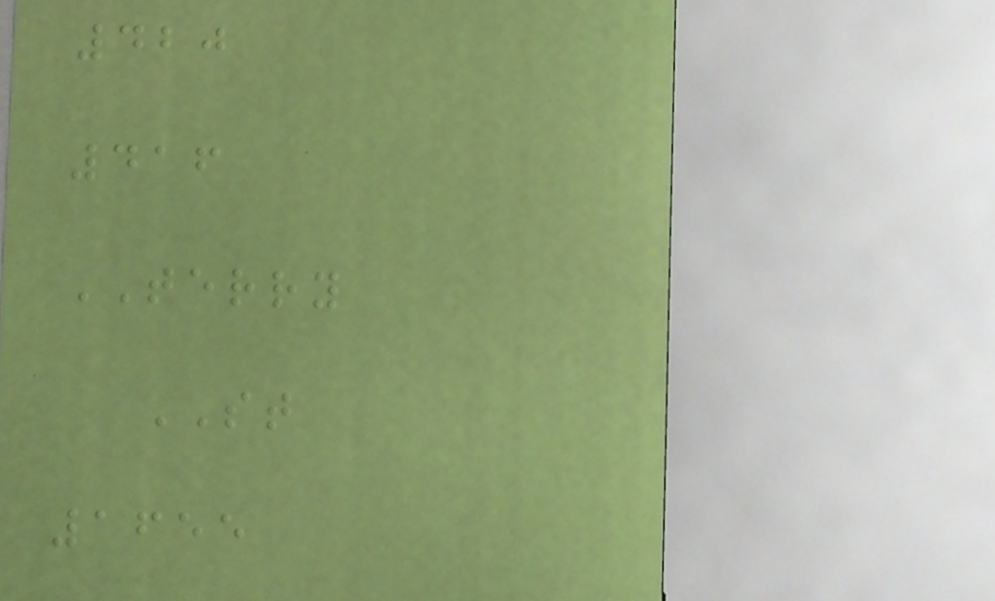420
416
TERRY
ST
1655
